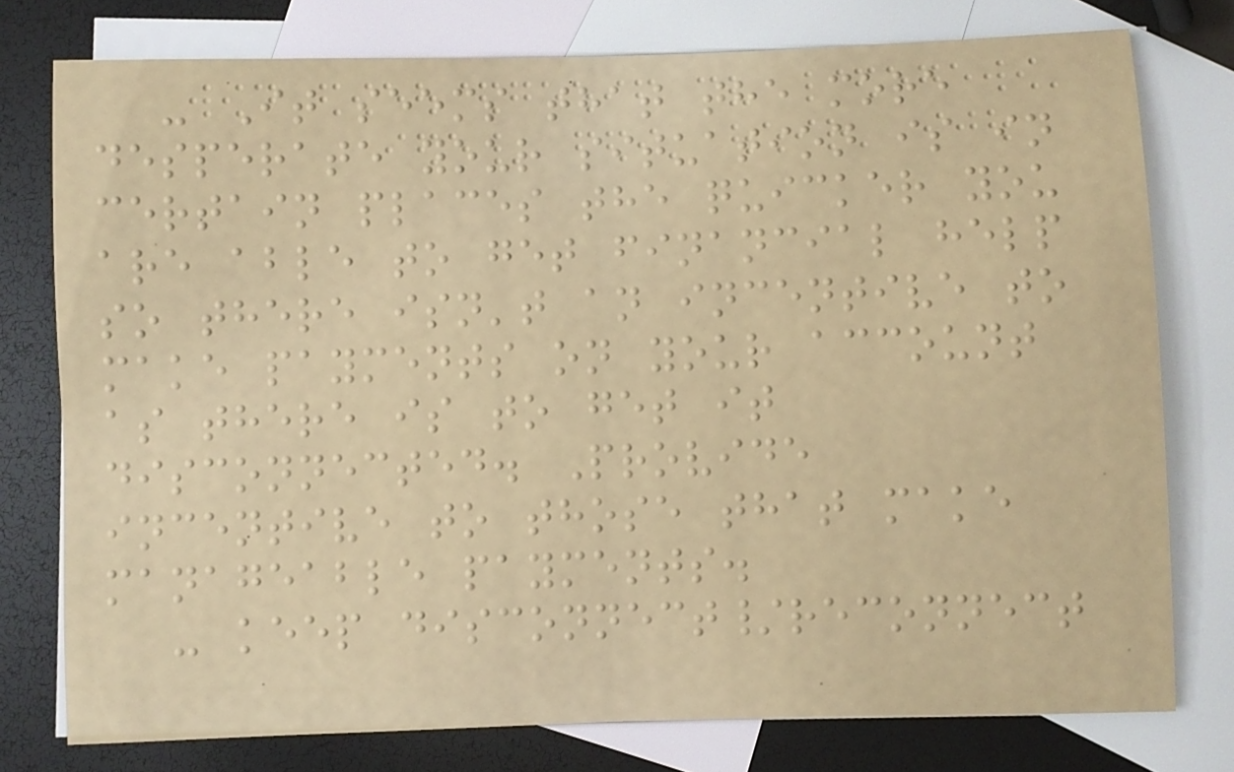- It seems that the more
desperate your situation is in
certain places the quicker you
are able to get financial help
so there isn't an incentive to
make payments on your account
as there is to get it
disconnected. Provide
incentive to those that make
manageable payments.
- keep disconnect/reconnect
